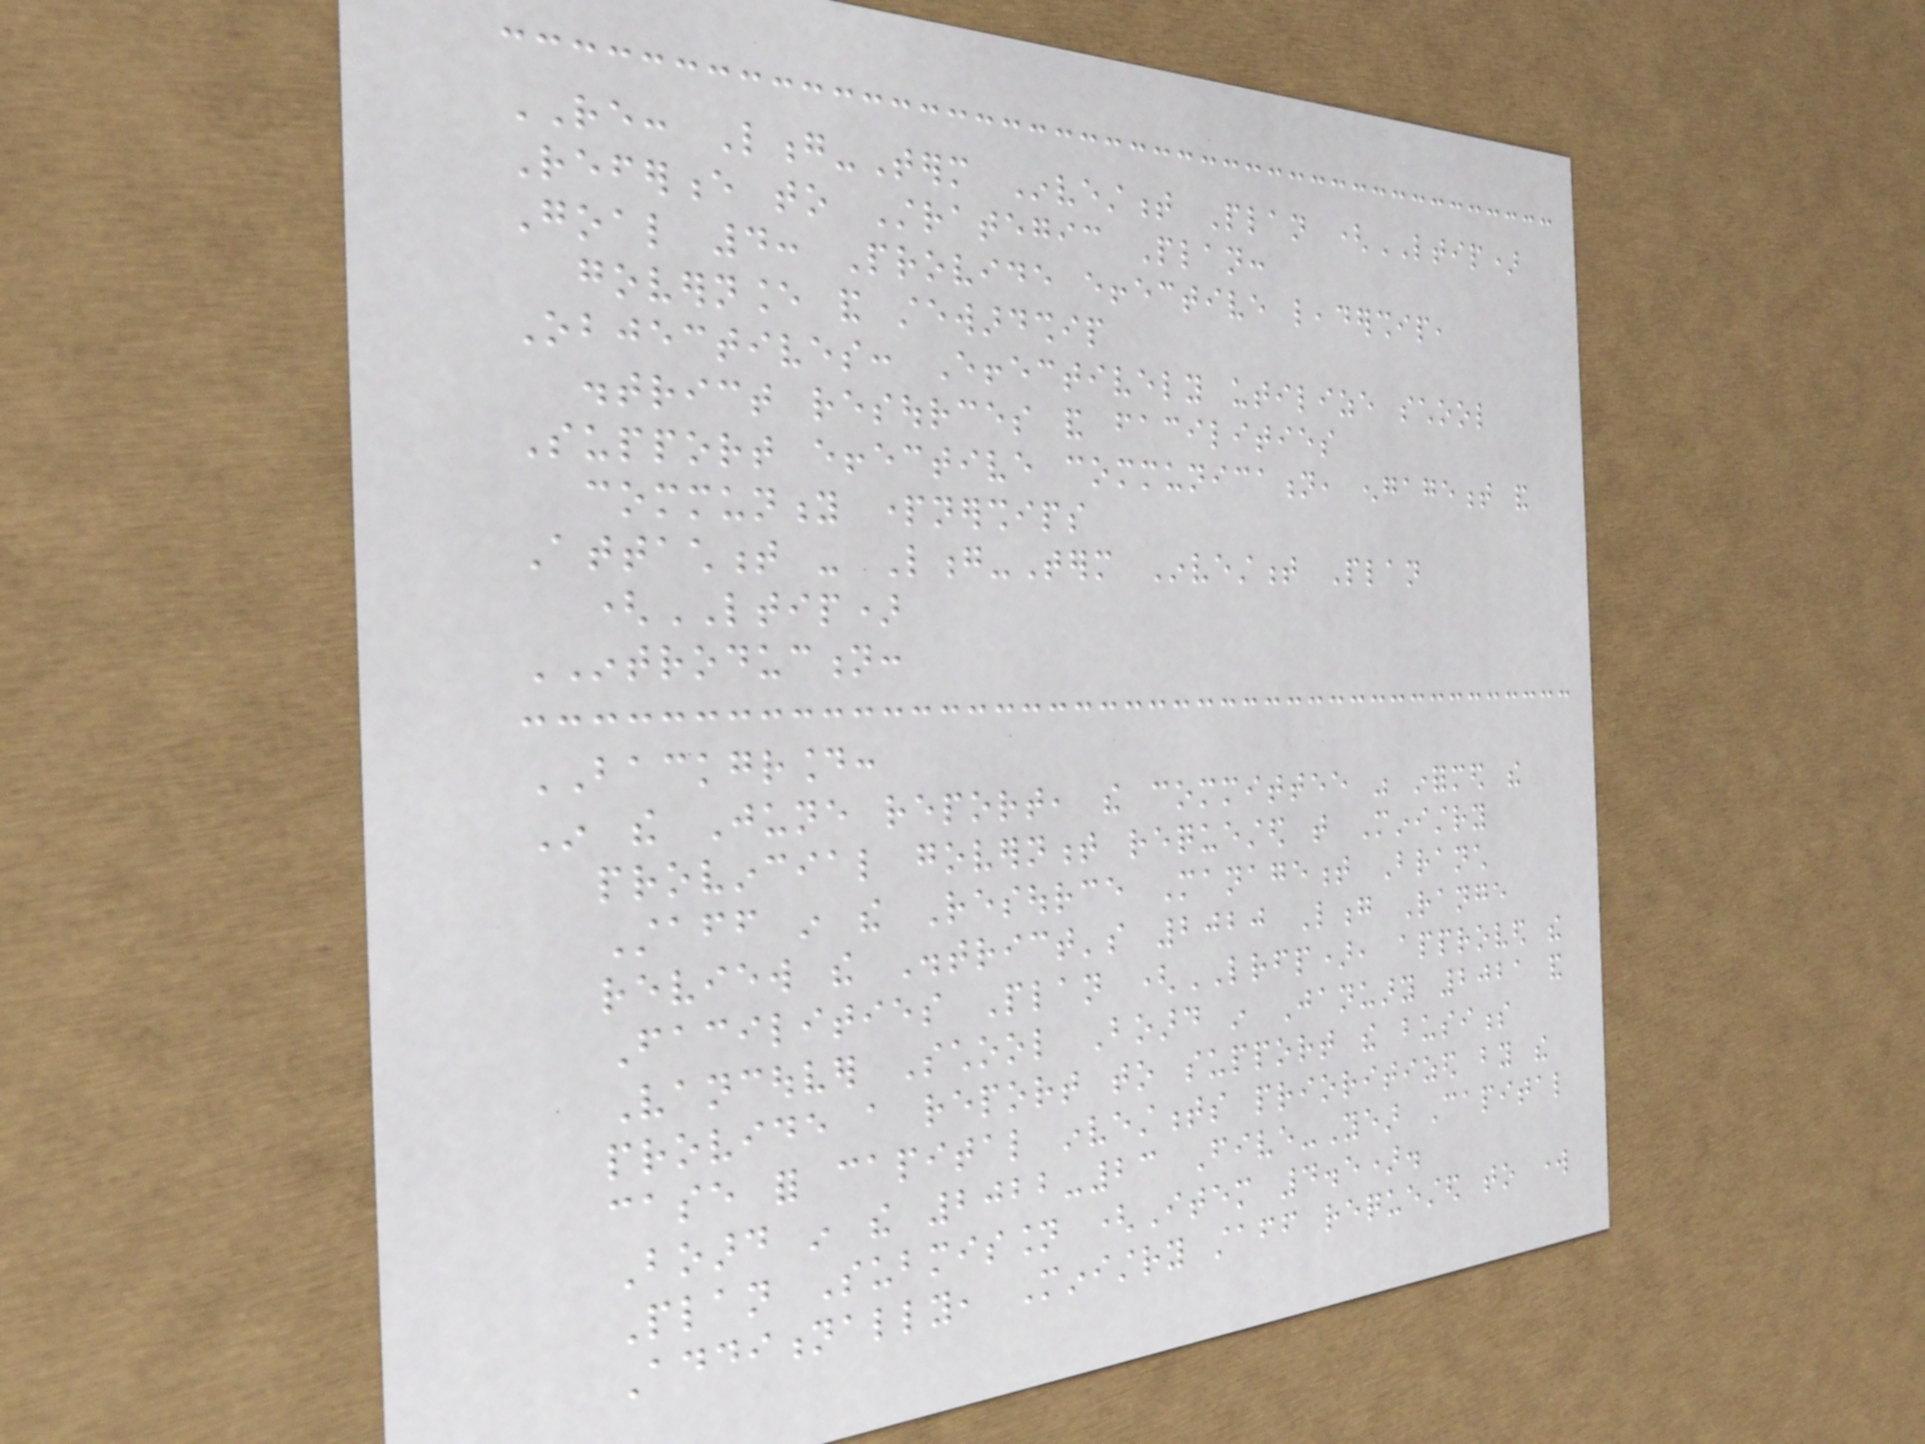RE: Long-Term Investment Plan (LTIP)
Reference to Strategic Plan:
Goal 4: Provide effective leadership,
governance and stewardship
Objectives: Effectively utilize school
district resources and facilities
Support effective communication, engagement and
community partnerships
Attachment - Long-Term Investment Plan
(LTIP)
INTRODUCTION:
BACKGROUND:
In the June report, the committee was informed the
provincial government requested that Ministry
Staff in the Resource Management Branch
review the District's 2020 Long Range
Facilities Plan (LRFP), approved the
Vancouver School Board in January 2021 and
provide a report to support the business
case for capital investments prioritized by the
Board in the 2022-23 Five-Year Capital
Plan Submission (Item 4.5).
Additionally, Ministry staff requested to work
